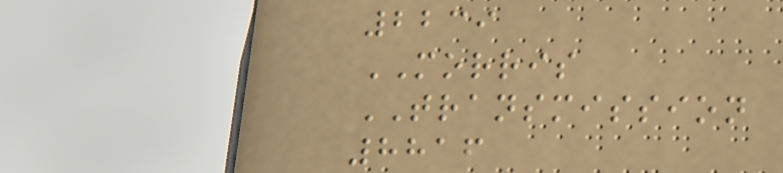2239
MORRIS
TRANSMISSION
8816
